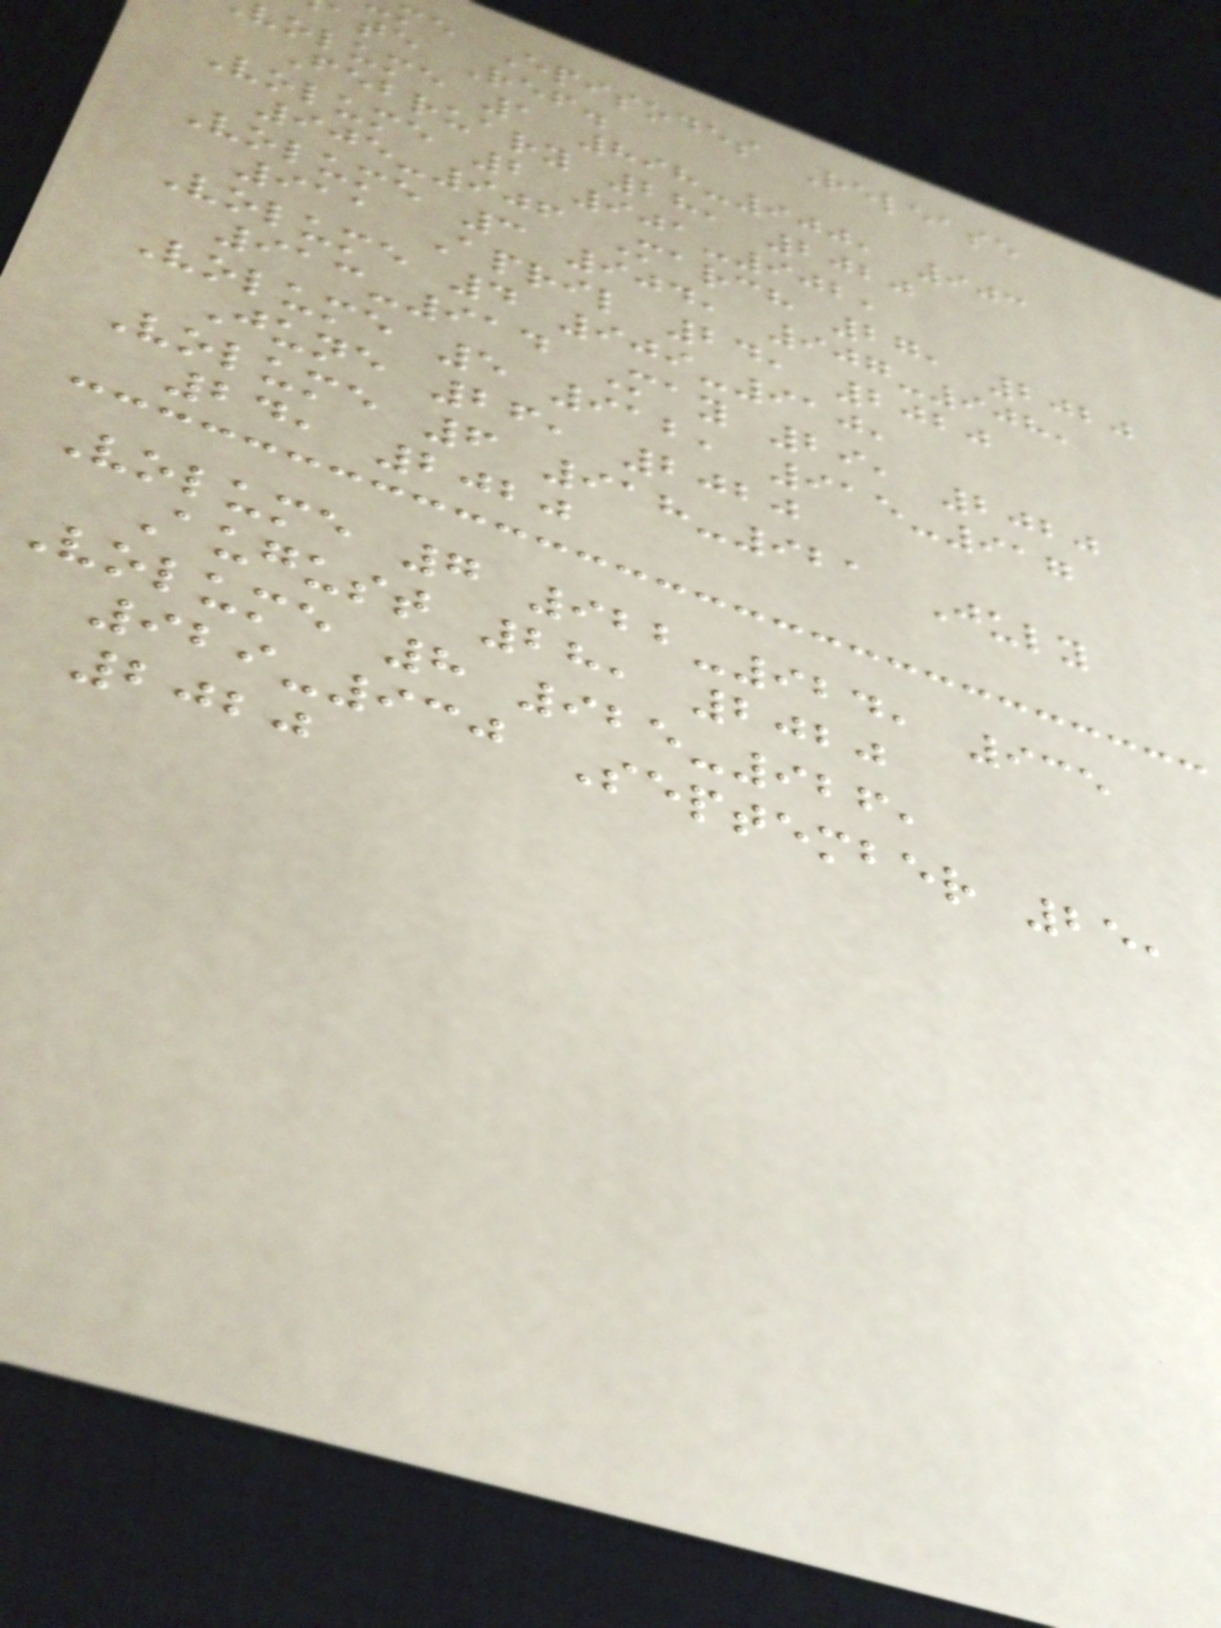me Episodes Release
ate Ref.
volume 1 898-900, 903
February 28, 2020
Volume 2 901-902,
905-906 March 27, 2020
Volume 3 904, 907-908,
911 April 24, 2020
Volume 4 909-910,
913-914 May 29, 2020
Volume 5 912, 915-917
June 26, 2020
Volume 6 918-921 July
24, 2020
Volume 7 922-924, 935
August 28, 2020
Volume 8 925-926,
929-930 September 25,
2020
